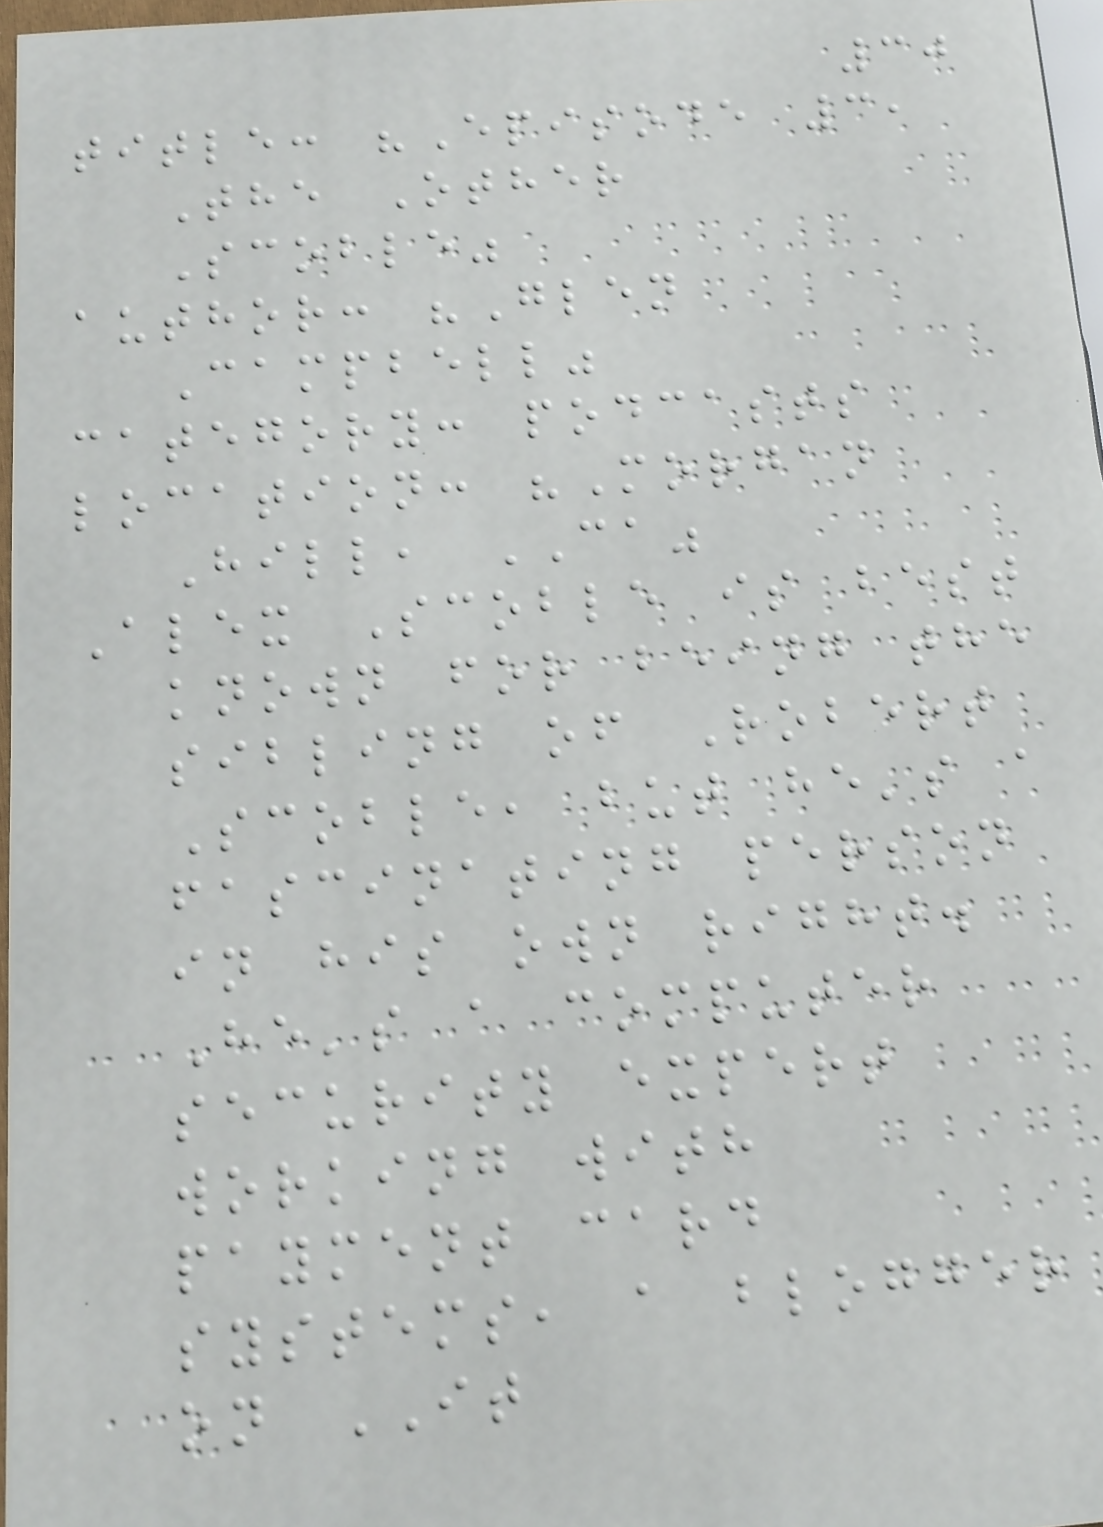30
title: "Episode 3,
The Other
Scoble"
author: "Glen
Campbell"
category: podcasts
location: "Morgan
Hill, CA"
Alex Scoble is best
known for being the
sibling of Robert
Scoble, but he's a
fascinating person
in his own right.
He's a computer
security expert
working with
payment card
systems, a blogger
on IT
